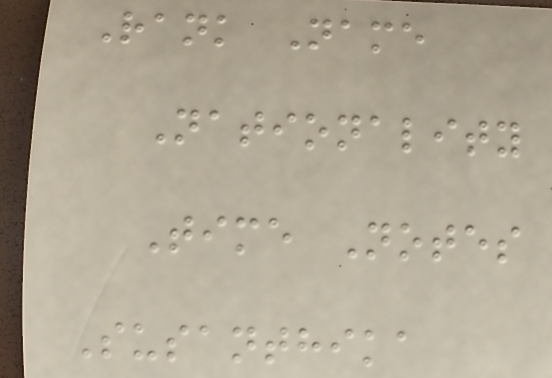Rank Name
Nationality
Time Notes
Susanthika
